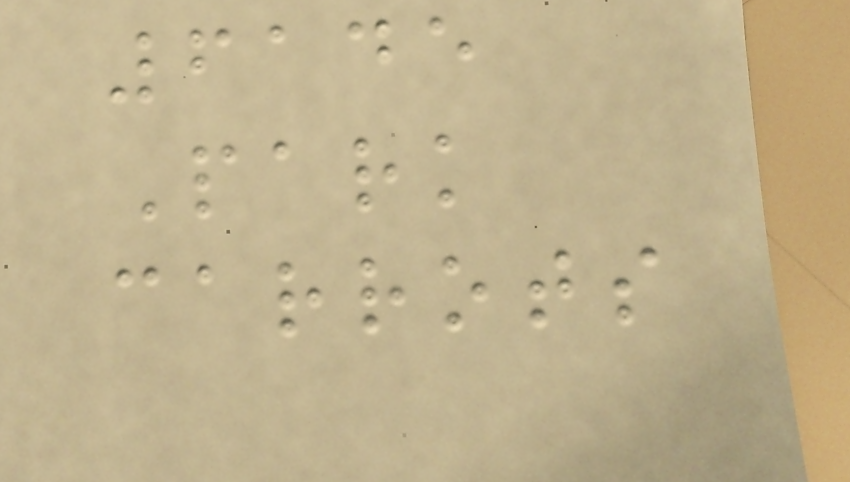6145
Park
carrots
